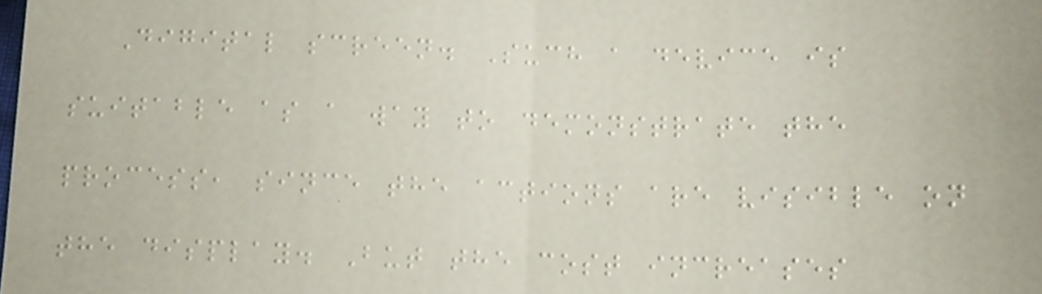Digital screen. Such a device is
suitable as a way to demonstrate the
process, since the actions are visible on
the display. But the cost increases
